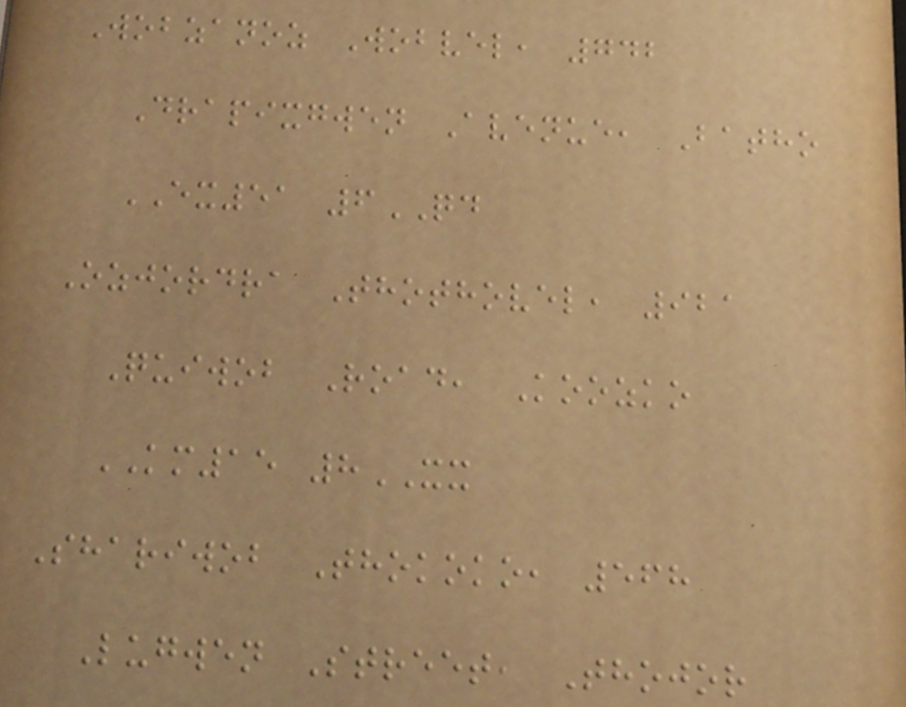Wobzanoz Wobvel, 742
Drapixgwen Avenue, Batho
EX51 6QD
Ozjordra Thothovel, 921
Quiwob Road, Koozko
KM15 8XX
Shariwob Thokoko, 568
Lugwen Street, Thojor
